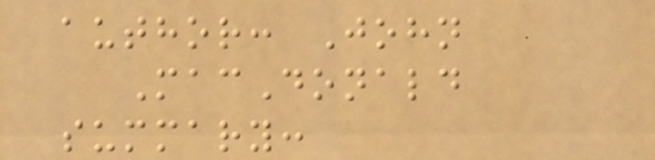author: John
MacDonald
summary:
